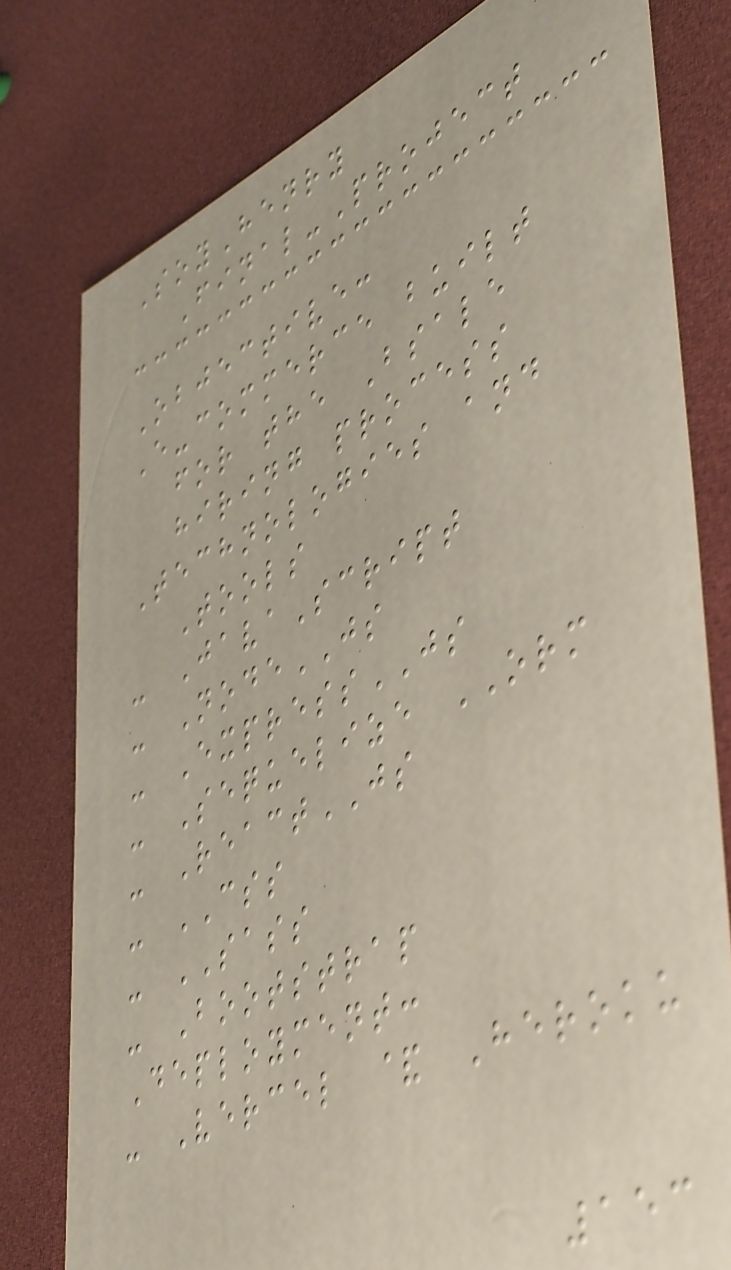SoyHenry
Final-Project
Objective:
E-commerce built
for the Bsale
hiring process
Technologies and
Tools
- JavaScript
- NodeJS
- ExpressJS
- Sequelize ORM
- ReactJS
- CSS
- SASS
- Bootstrap
Deployment:
- Vercel & Heroku
153
